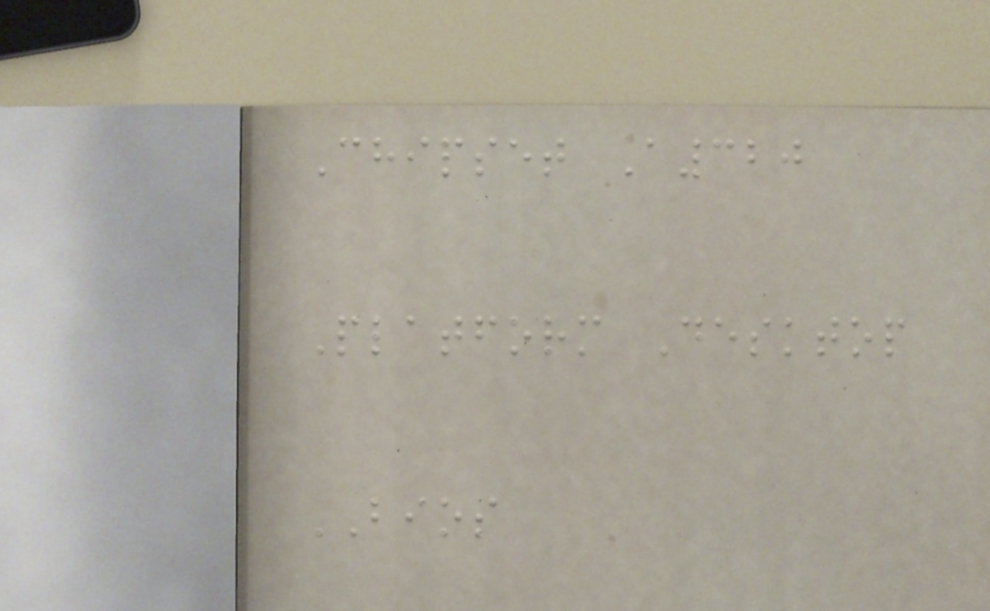Chipset A320
Platform Desktop
BIOS
